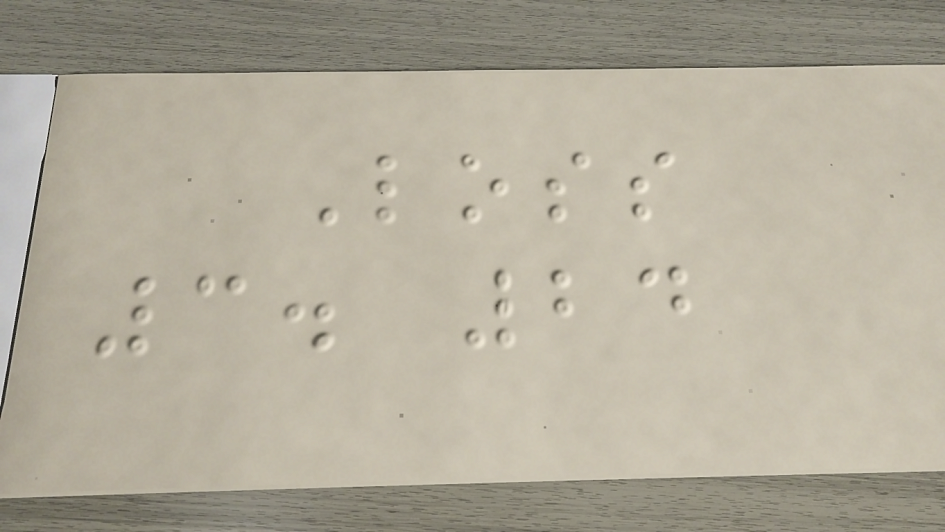Loss
3. 24
